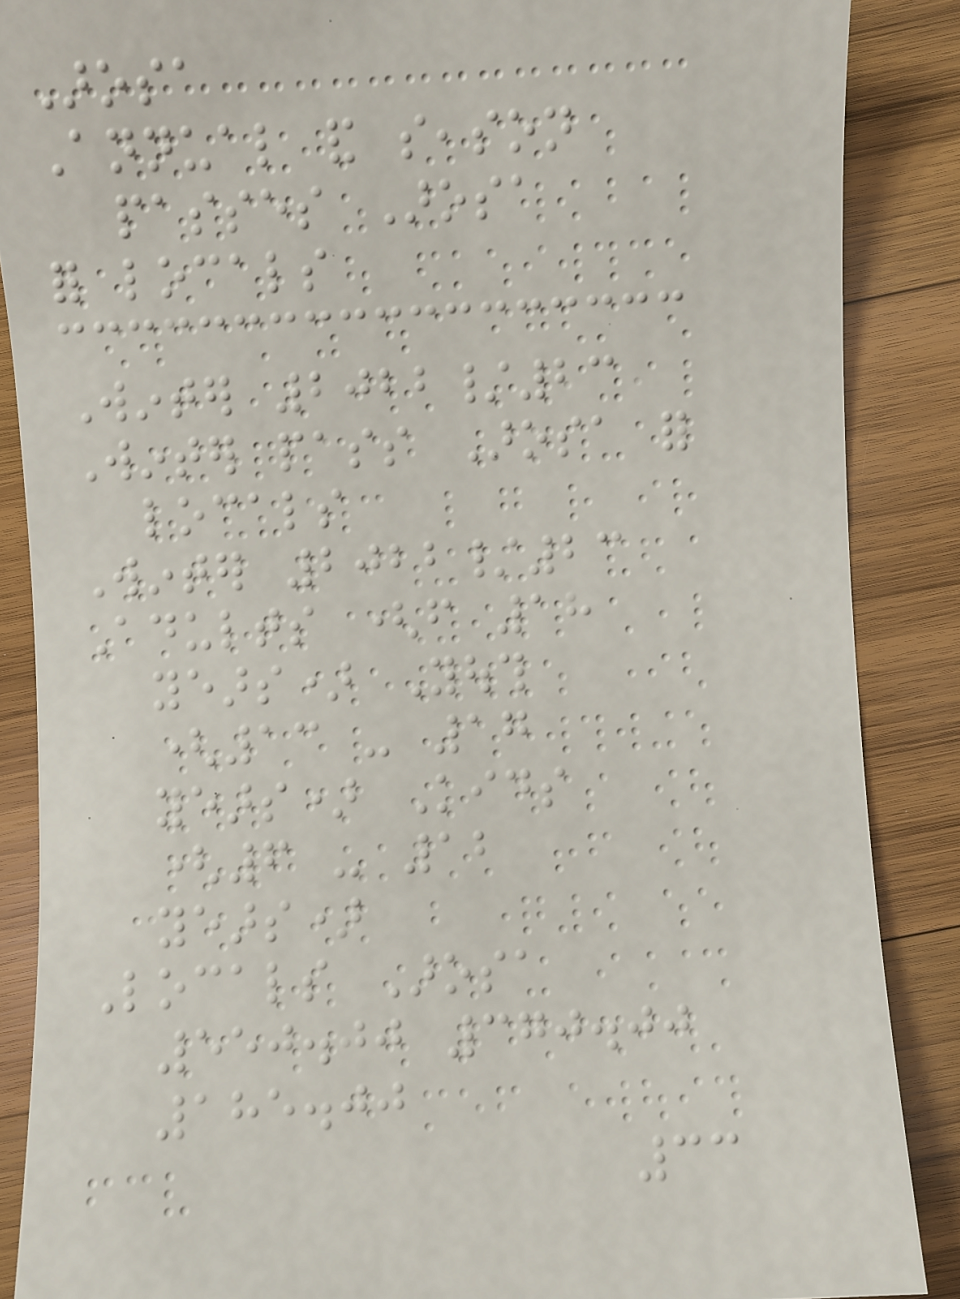Arosa
Annual and season
passes Arosa
for locals
Winter 2022/23
Winter pass Arosa for
locals
Winter 2022/23
Adults (from 18
years) Youth
(13 - 17
years) Kids
(6 - 12
years)
Locals Arosa
550.00 370.00
185.00
33
